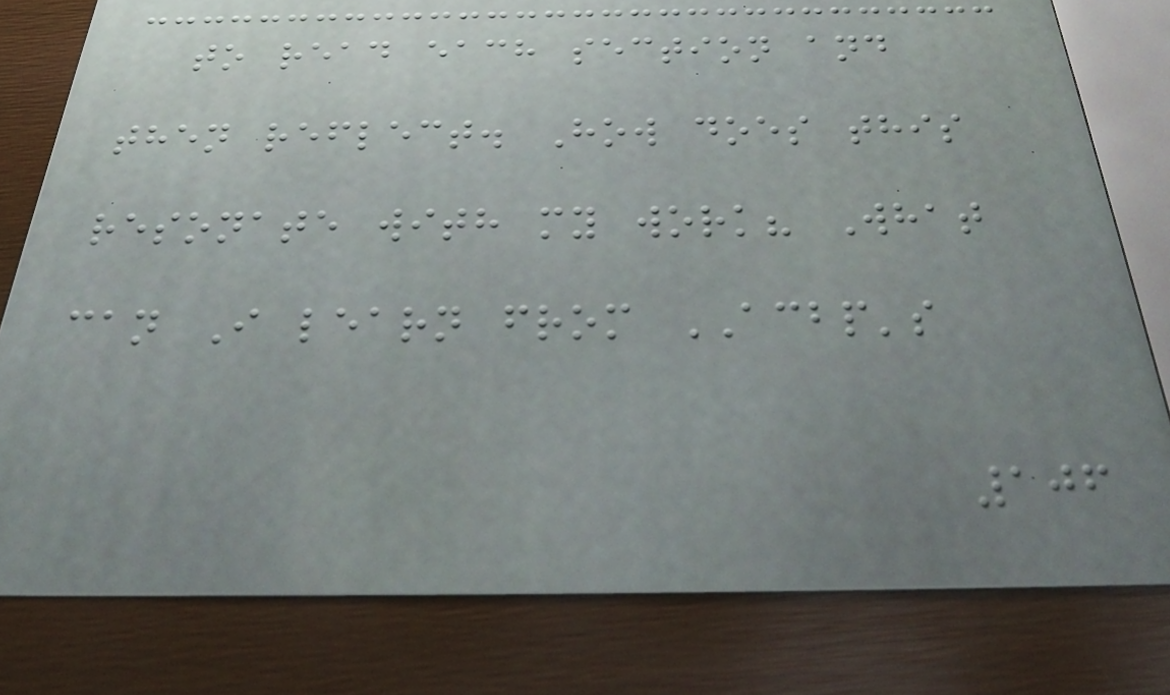to read each section and
then reflect. How does this
resonate with my work? What
can I learn from ACBP's
106
